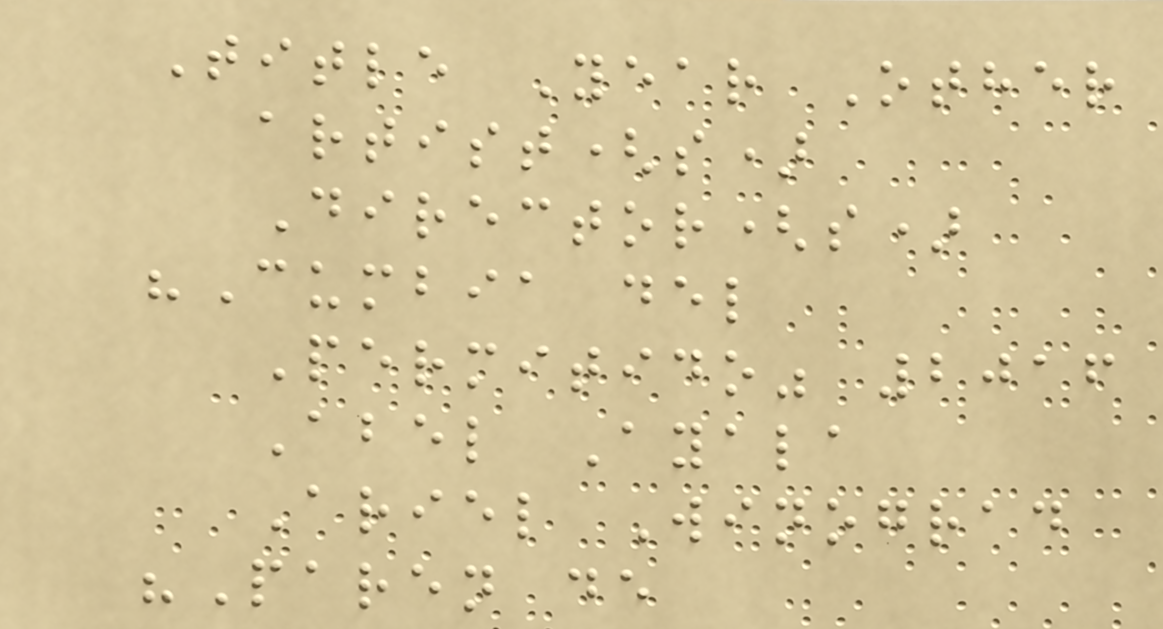Title Year Other
artist(s)
Director(s)
"Cumbia del
Permitido" 2016
Abel Ayala
Ariel Winograd
"Paren de
